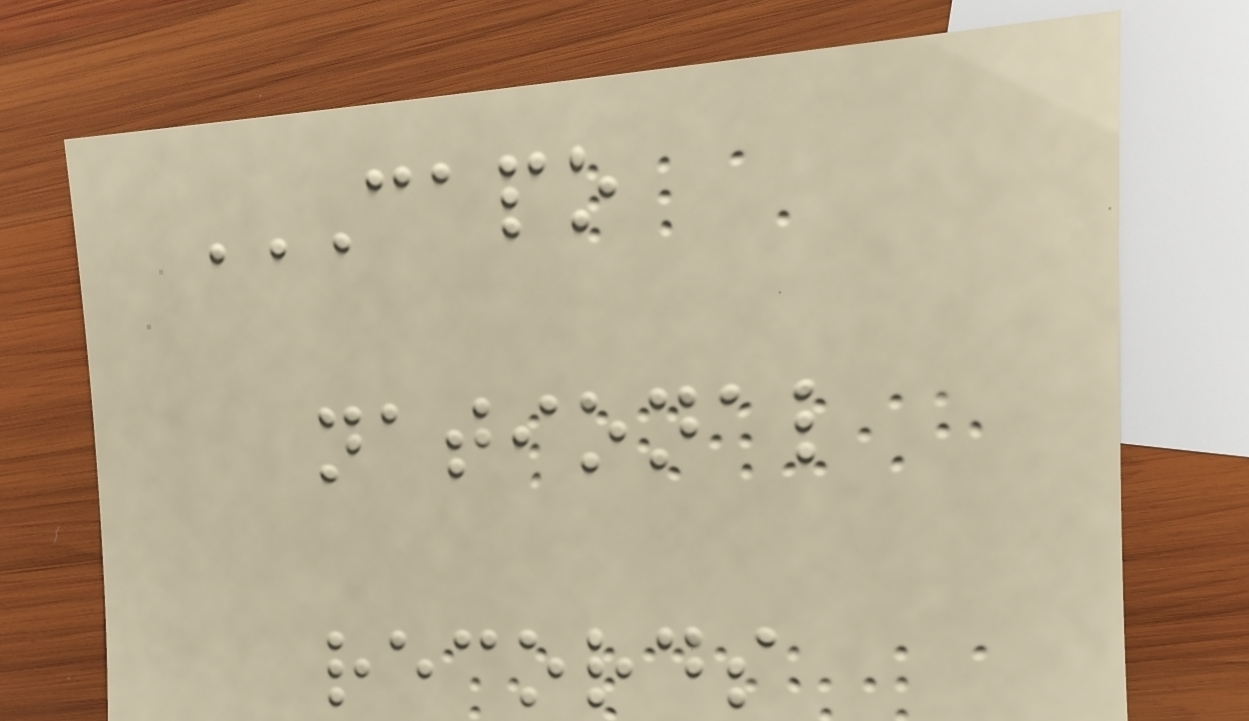CAPO
NATIONAL
RECORDS
